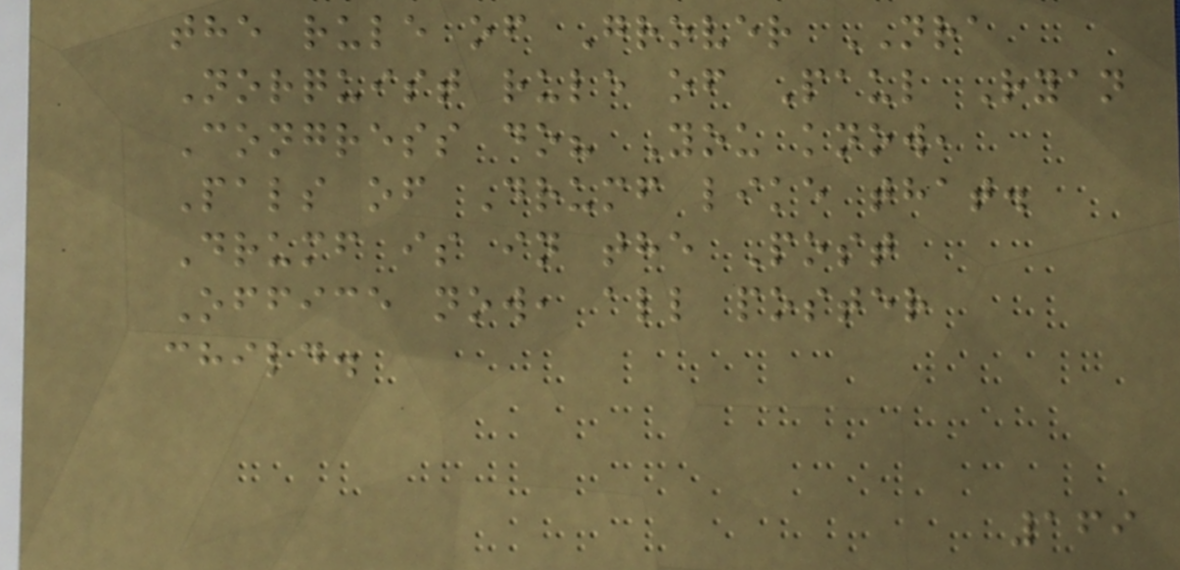the rule of Grover NRA
Norquist rule of Paul Ryan
Congress do? You know,
Pals of Drumf like that.
Drumf is in the Post
Office now, all poster
child.
169
